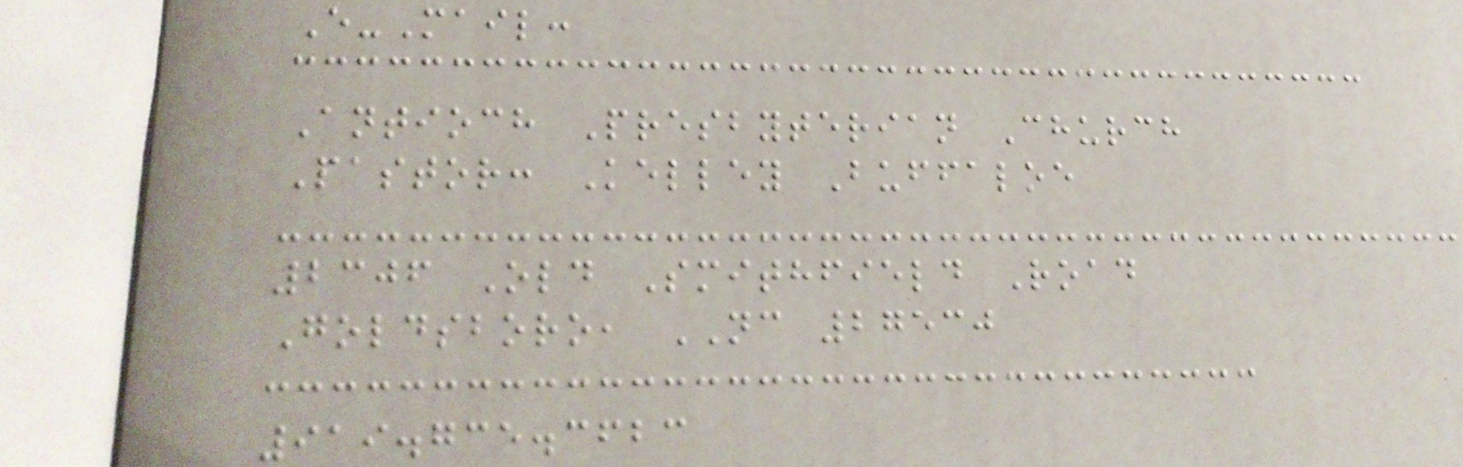E-Mail:
Antioch Presbyterian Church
Pastor: Kelley Buffaloe
2306 Old Smithfield Road
Goldsboro, NC 27530
919.735.3623
